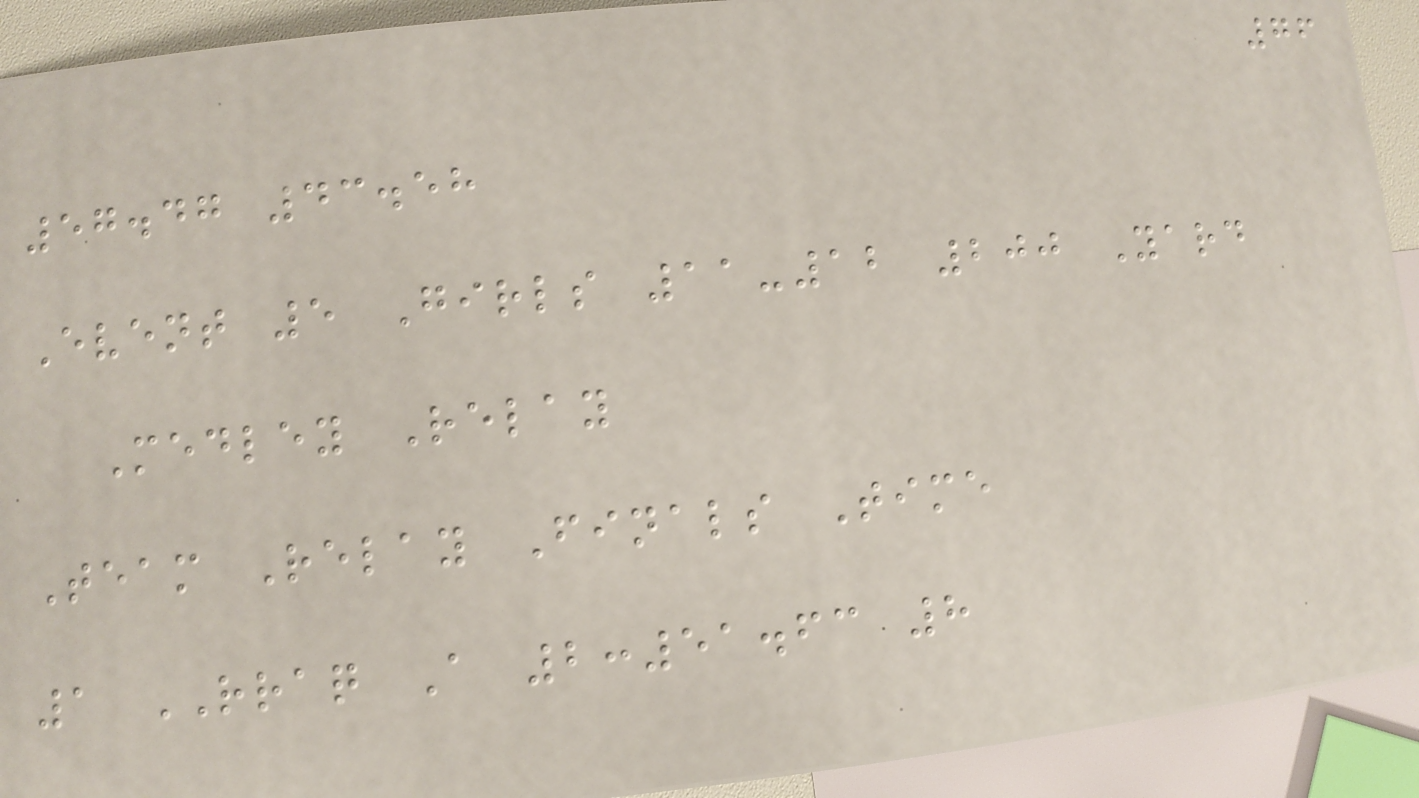76
57.47 43.58
Event 5 Girls 11-12 200 Yard
Medley Relay
Team Relay Finals Time
1 RRAQ A 2:51.63 8
